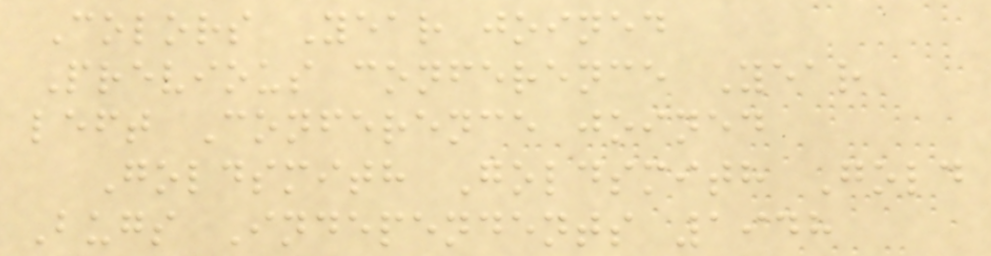Colors Year joined
Previous conference Year
left Conference joined
Goldsmith Goldsmith Gold
Bugs Independents 1948
